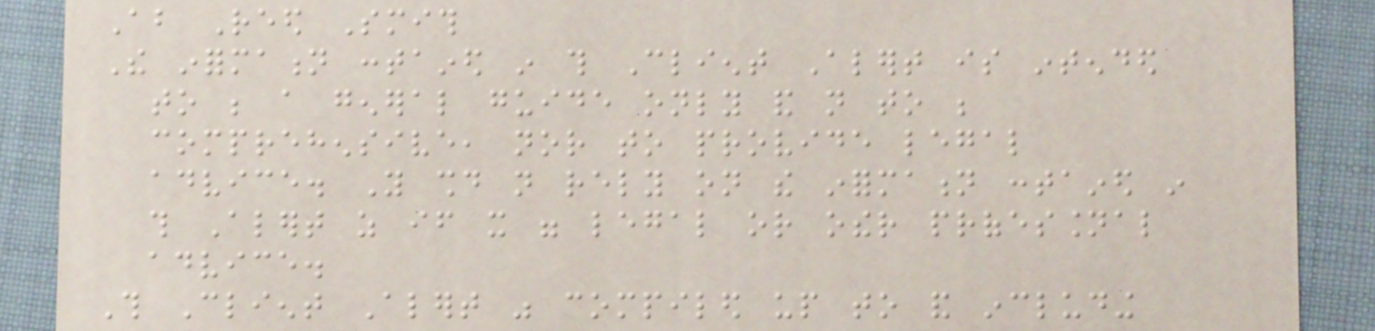About Reed Smith
The information contained in this Client Alert is intended
to be a general guide only and not to be
comprehensive, nor to provide legal
advice. You should not rely on the information contained in
this Alert as if it were legal or other professional
advice.
This Client Alert was compiled up to and including
